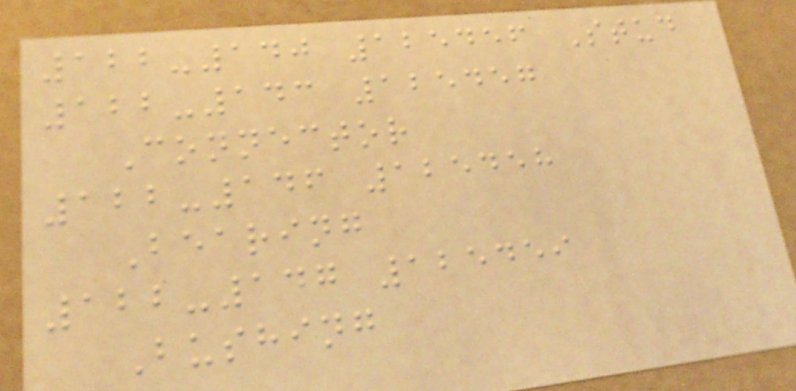122-140 125456 Stud
122-143 125457
Connector
122-146 125458
Bearing
122-147 125459
Bushing
